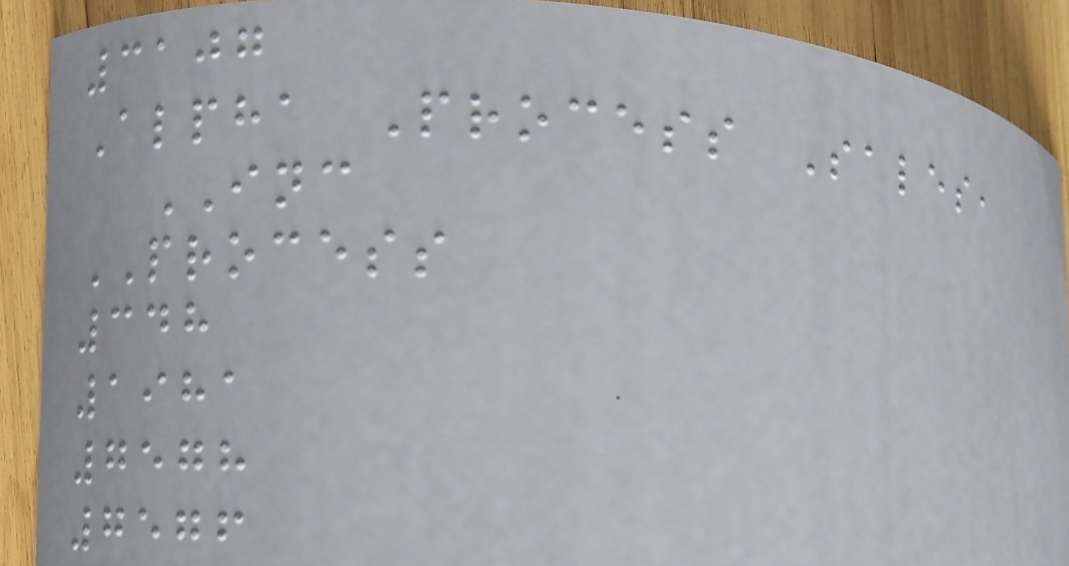3107
Alpha Process Sales,
INC
PROCESS
348
1981
7578
7576
